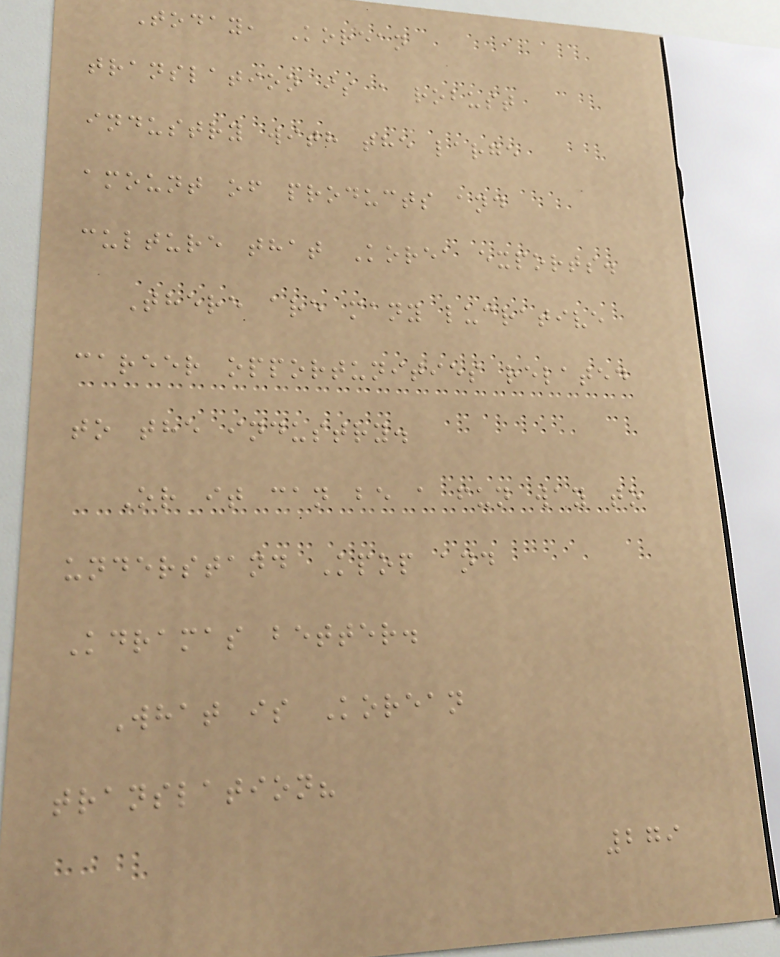Today, Korean
translation is a robust
industry with the large
amount of products and
culture that Korea exports.
There are many lucrative
career opportunities related
to the industry.
Or it can be a fun way to
understand Kpop and
Kdramas better.
What is Korean
translation?
279
